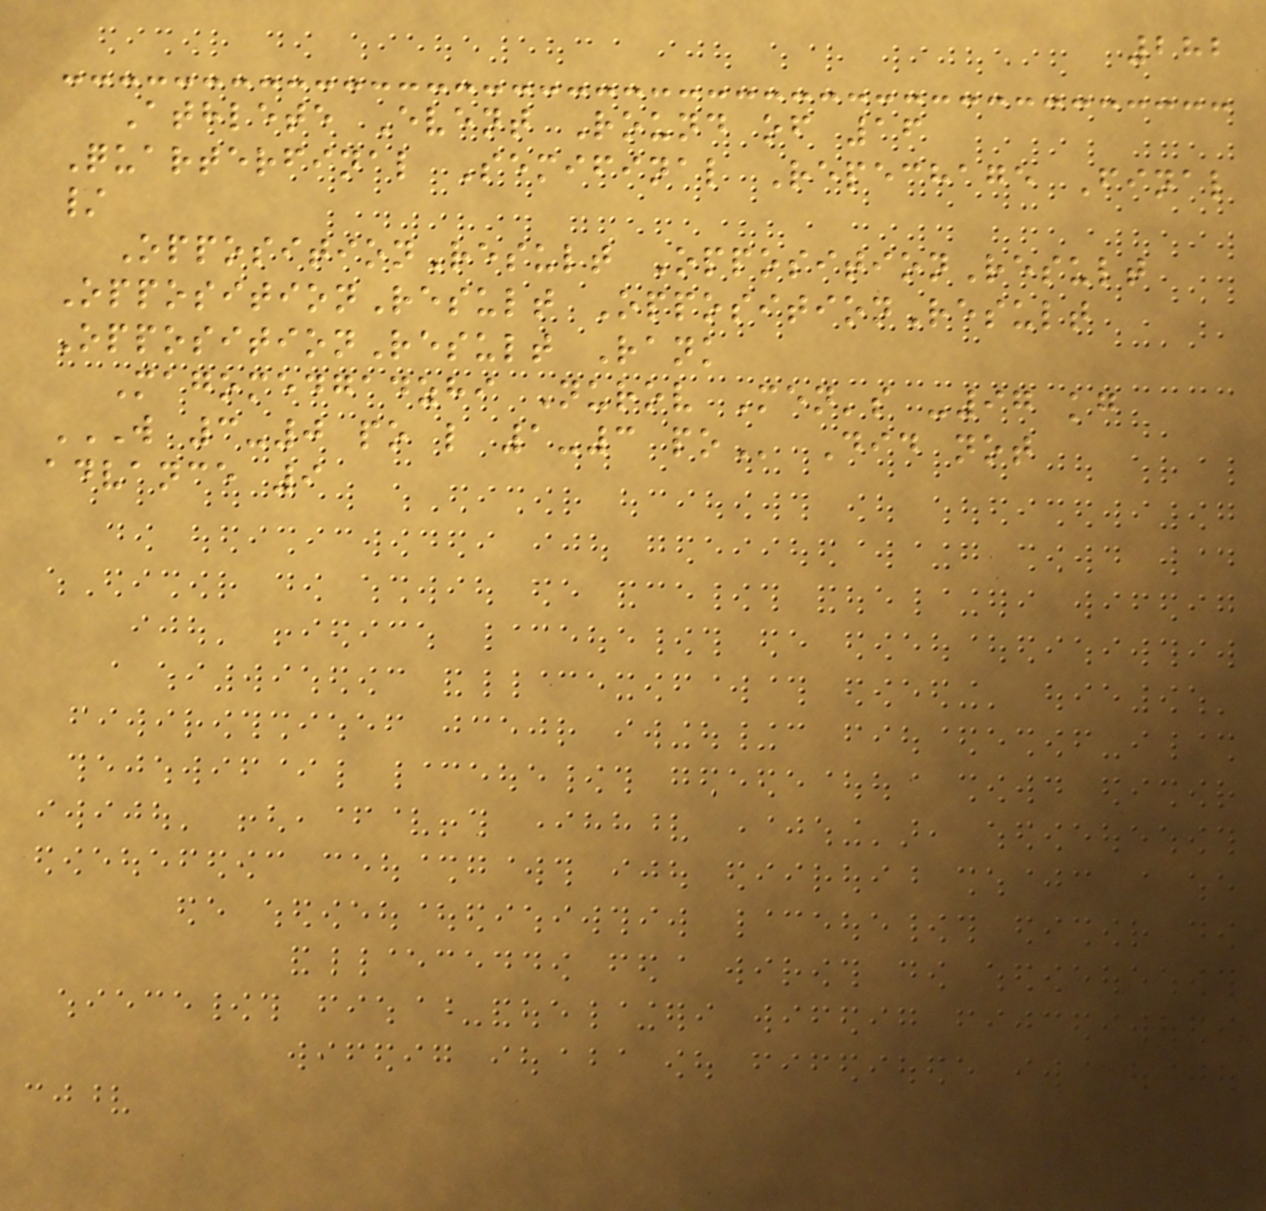282
Athlete Event Round of 16
Quarterfinal Semifinal Repechage Final
/
OppositionResult OppositionResult
OppositionResult OppositionResult
OppositionResult Rank
Magomedgadzhi Nurov Men's -97 kg
W 3-0 PO L 1-3 PO Did not
advance 9
